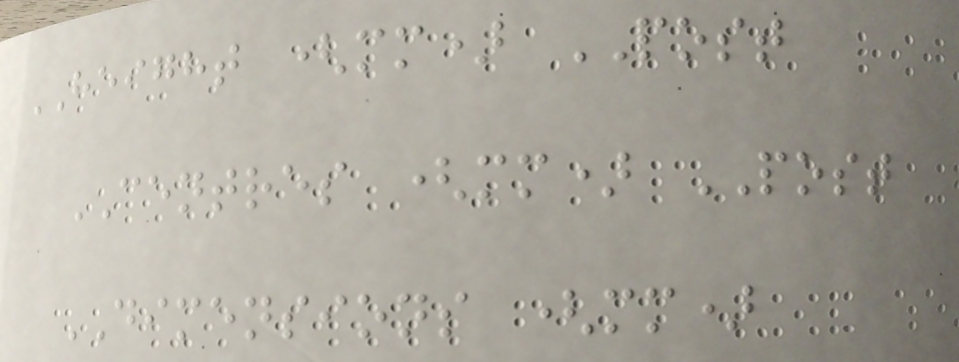HEIGHT (mm) POST
CENTRES (mm) POST
DIMENSIONS (mm)
